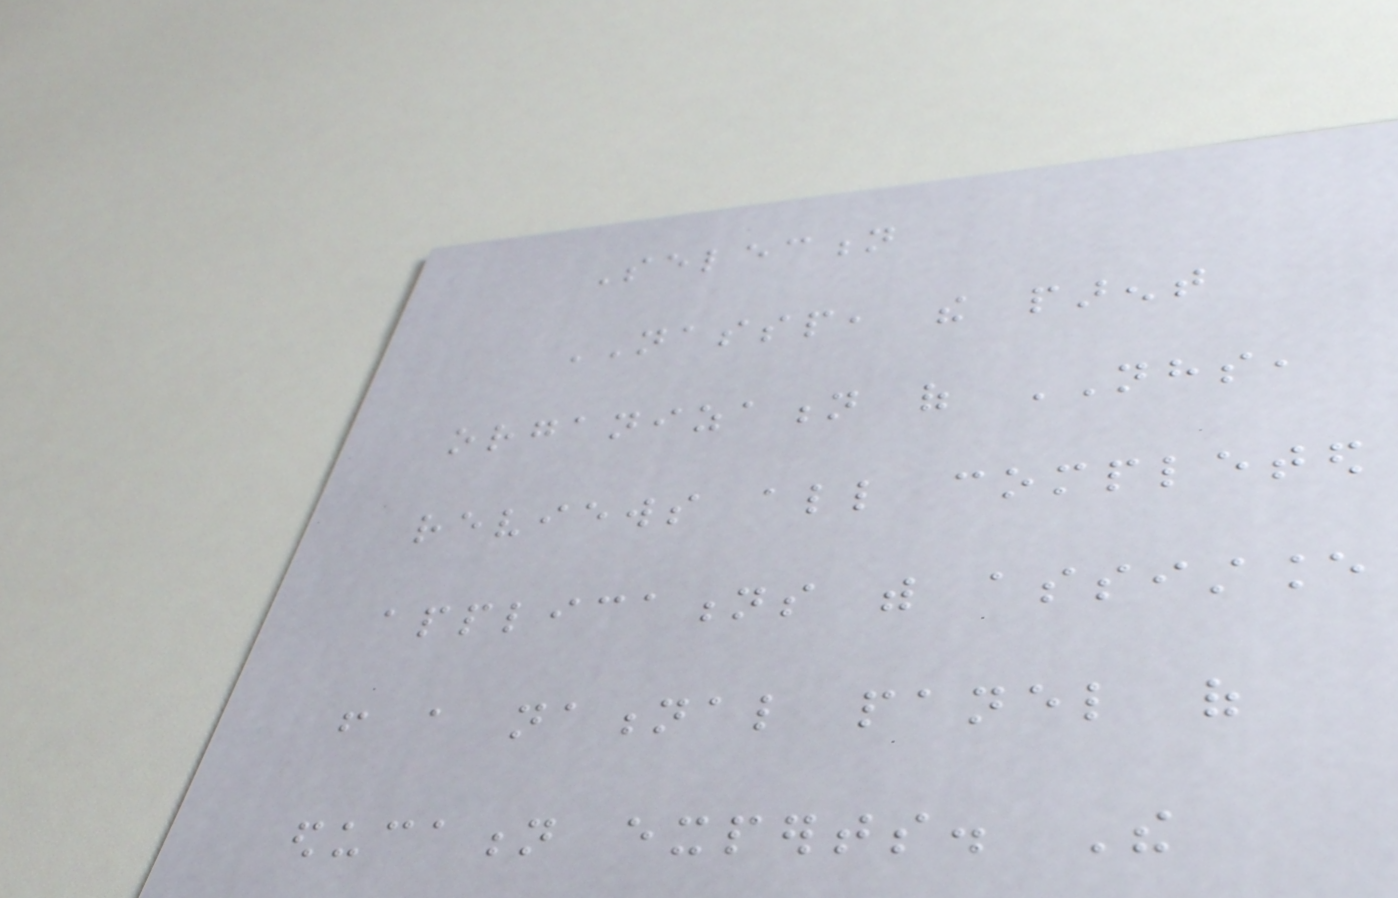Selection
NASSP, the parent
organization of NHS,
reviews all completed
applications with assistance
from a national panel of
education experts. The
